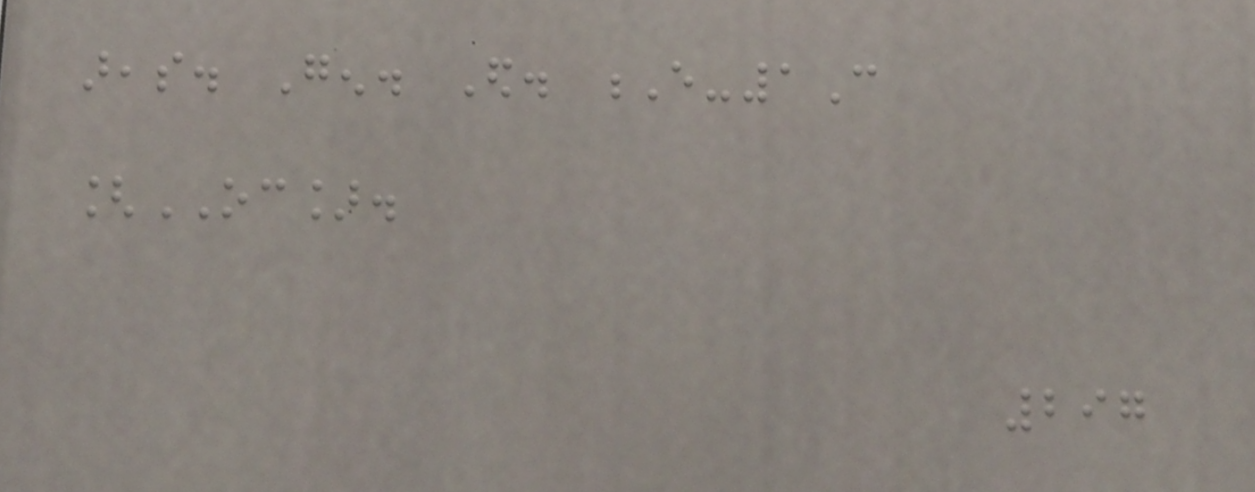areas. Gen. Ed. E-1C
[OC].
297
